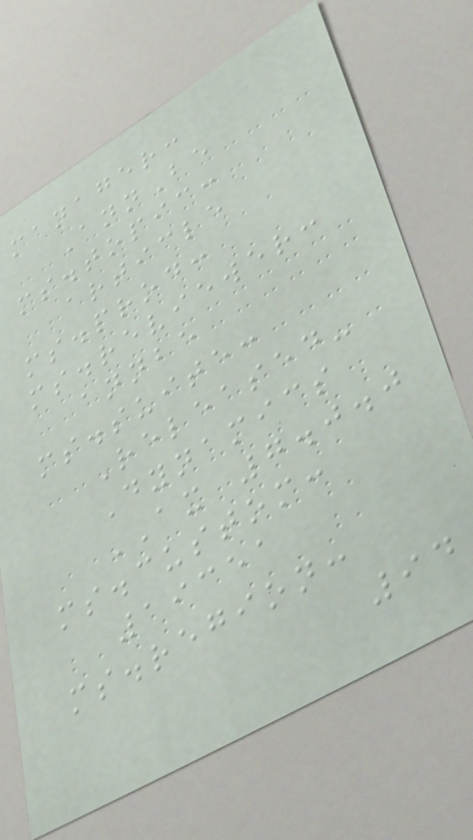manager:
AnnBe
ms.topic:
article
ms.prod:
ms.reviewer:
annbe
ms.suite:
Released-
Dynamics
AX 7.0.0
ms.custom:
19351
ms.region:
94
